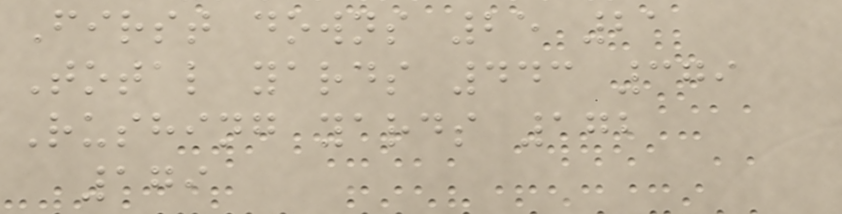First downs 25 21
Total yards 443 379
Rushing yards 172
179
